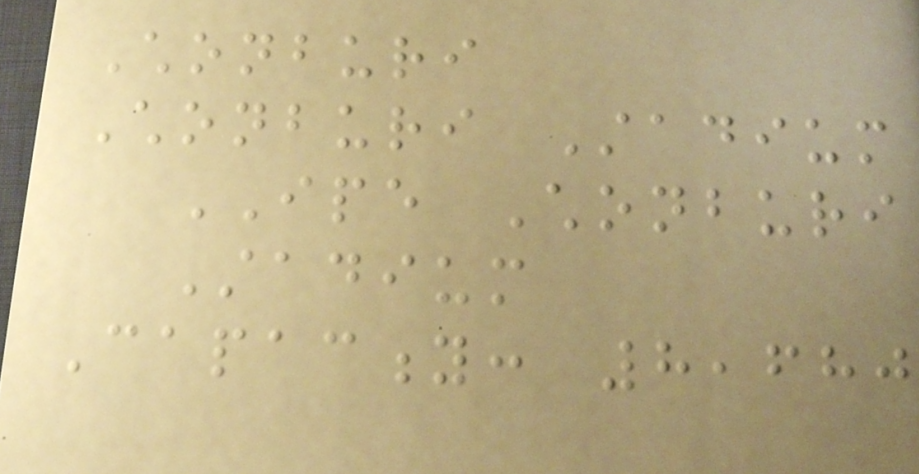Chonburi
Chonburi Stadium
IPE Chonburi
Stadium
Capacity: 8,680
